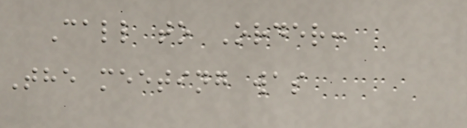Call to Order:
The meeting was
